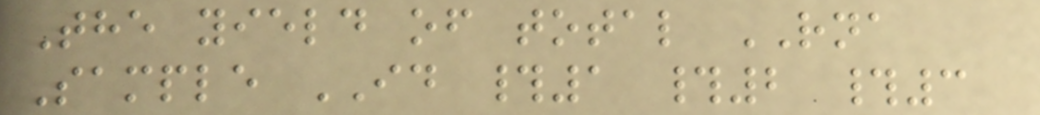The yield of total RNA
Sample ID #1 #2 #3
